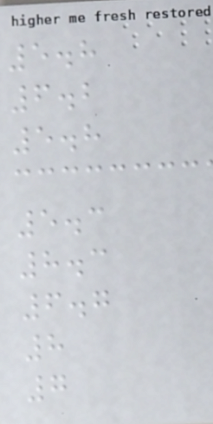5.8
6.2
5.8
5.3
8.3
6.7
8
7
